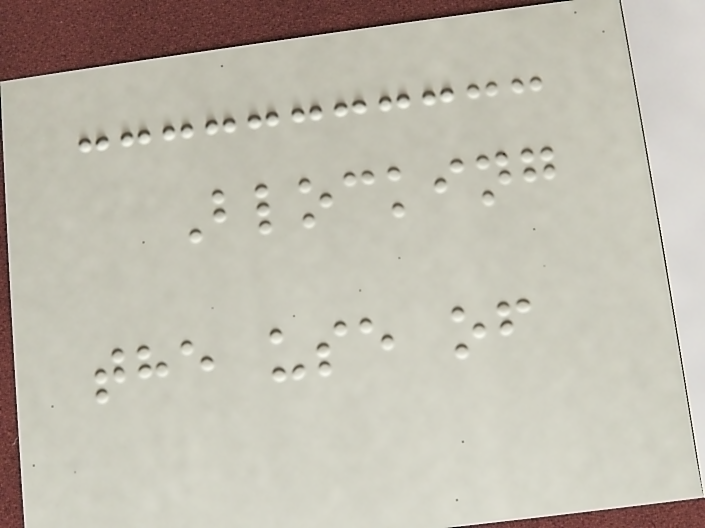Blocking
the use of
